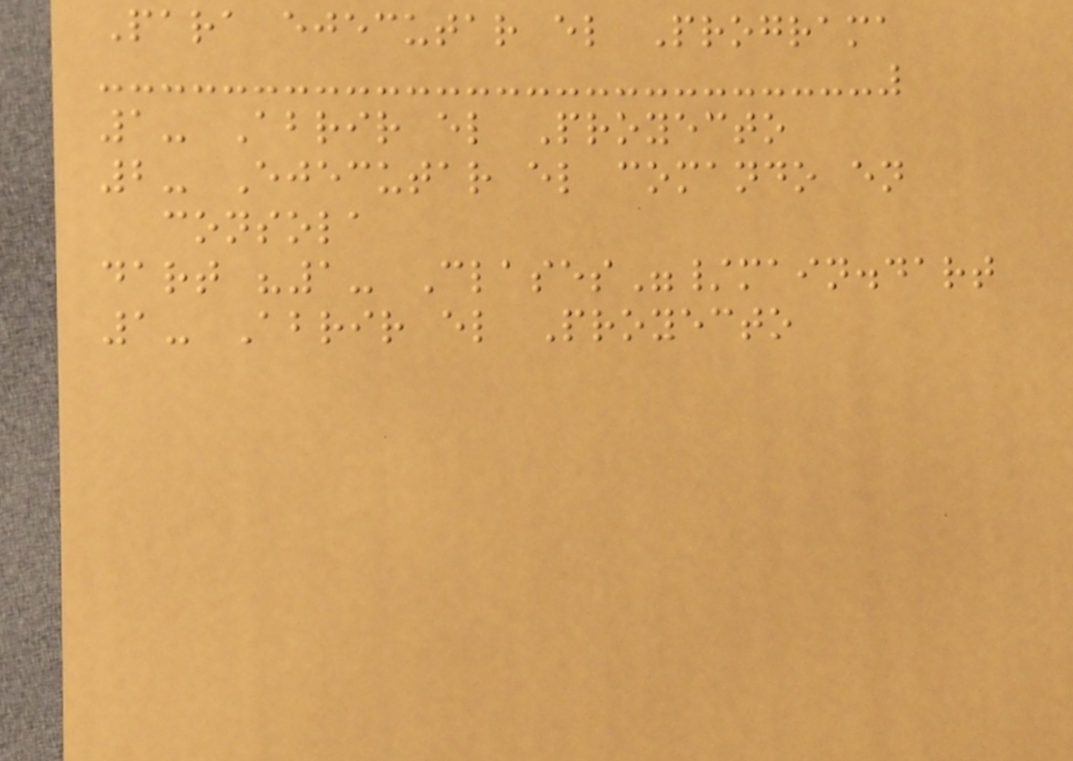Para ejecutar el Programa
1- Abrir el Proyecto
2- Ejecutar el comando en
consola
dart "1- Clases"/main.dart
1- Abrir el Proyecto
